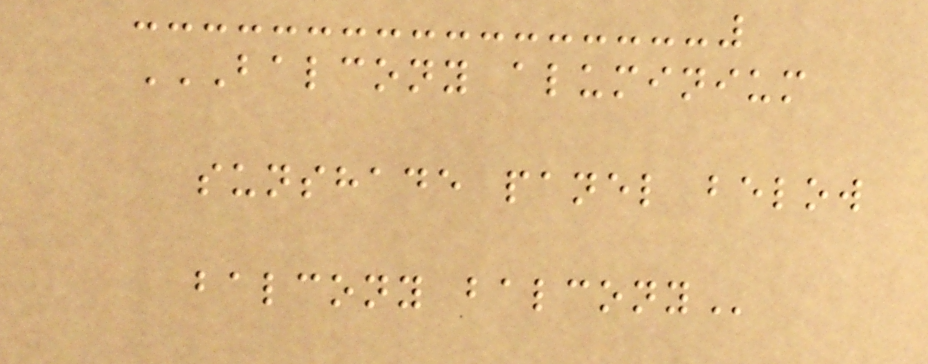BALCONY ALUMINIUM
SUNSHADE PANEL BELOW
BALCONY BALCONY
